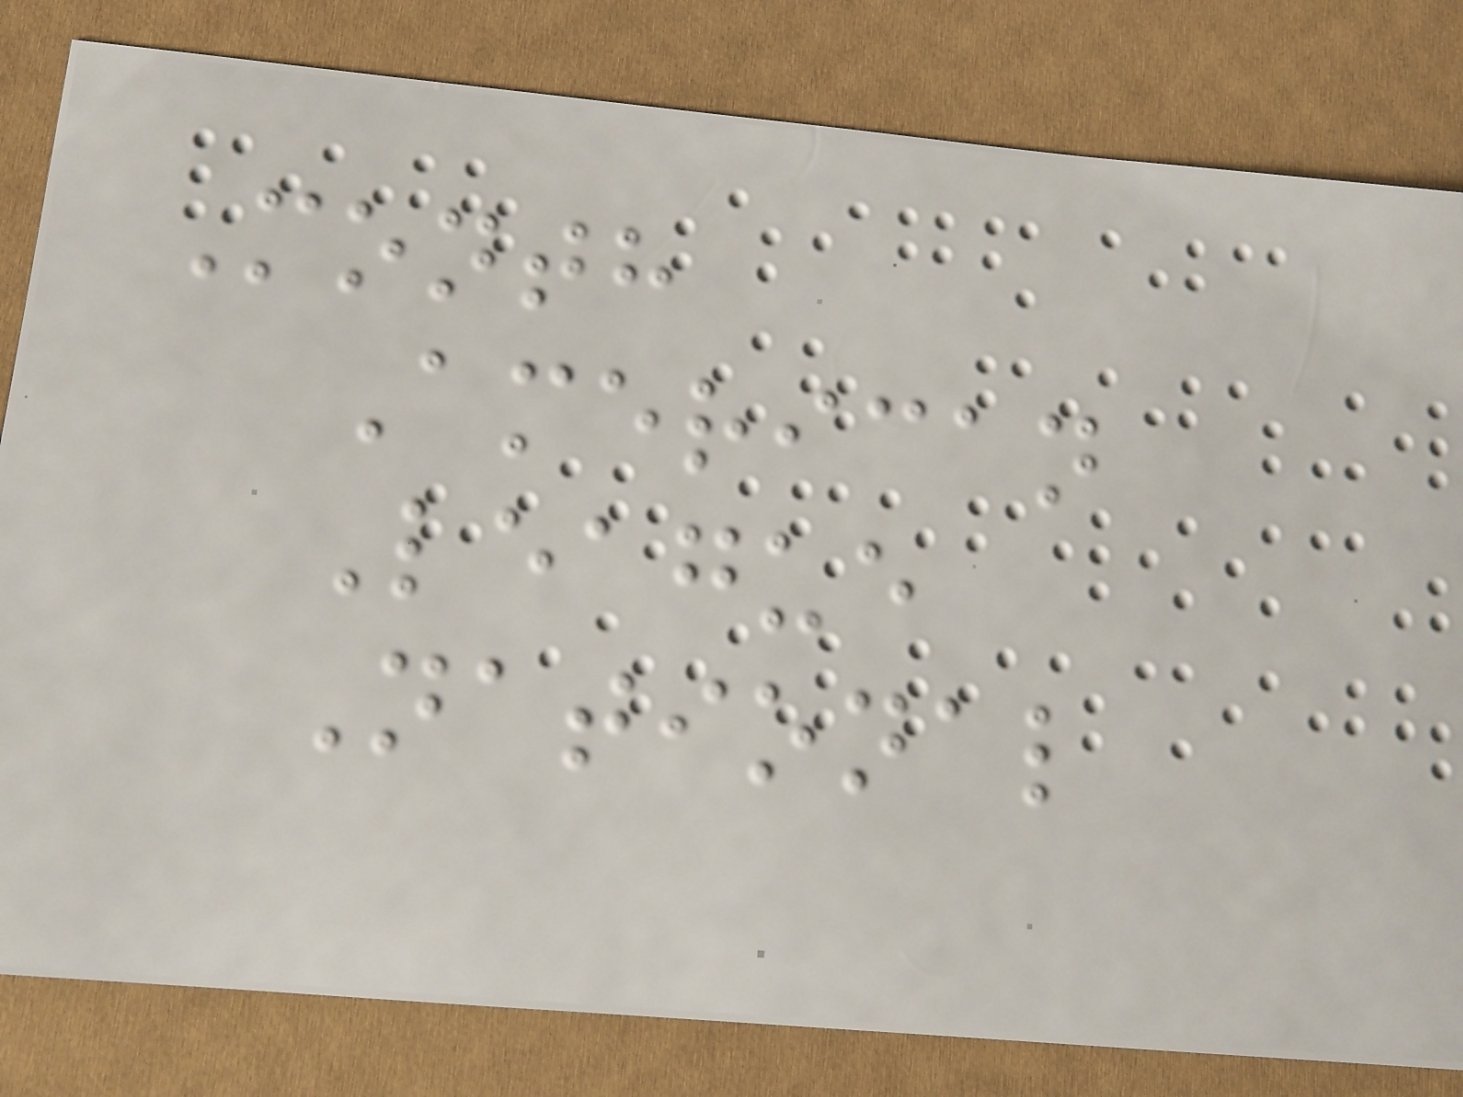Month
American
League
National
